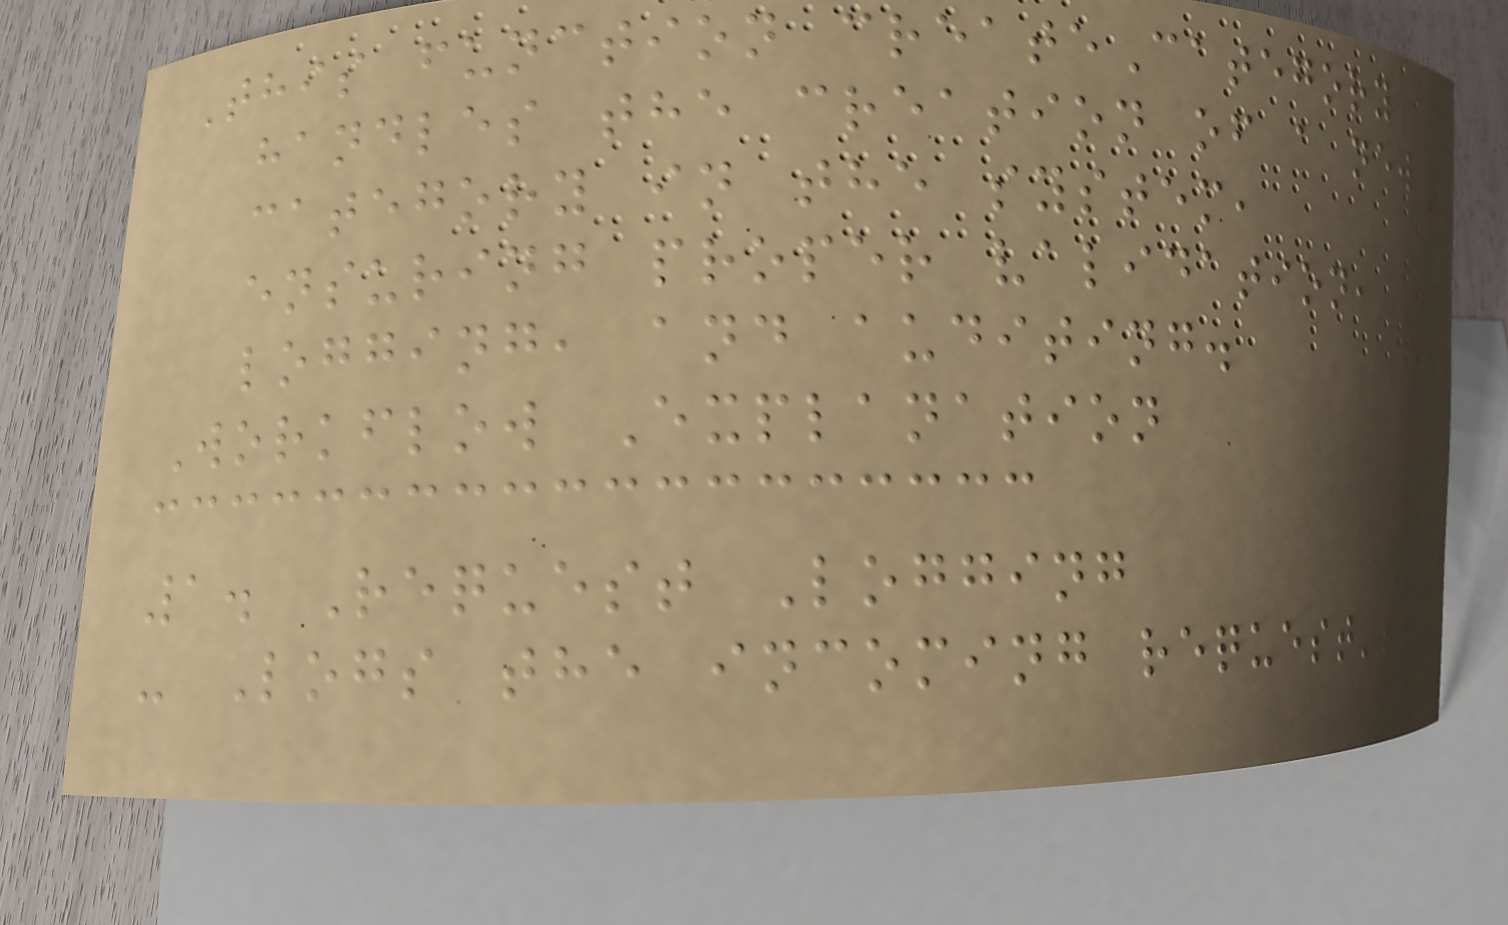This function createCategory
handles the creation of a new
category in the system,
ensuring proper validation,
logging, and auditing.
Workflow Explanation
1. Request Logging
- Logs the incoming request's
